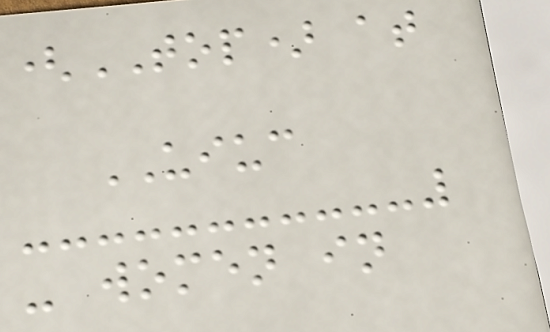(TOP) at
UIUC
- women in
